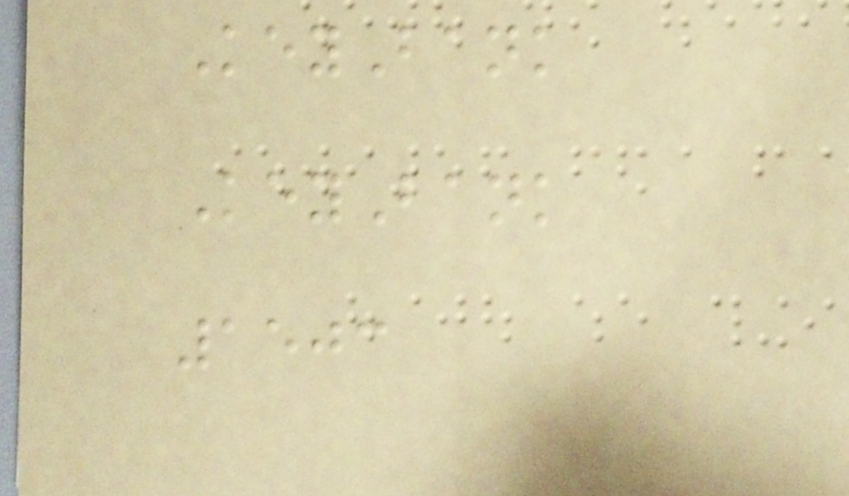KeyBank
KeyBank
1503
